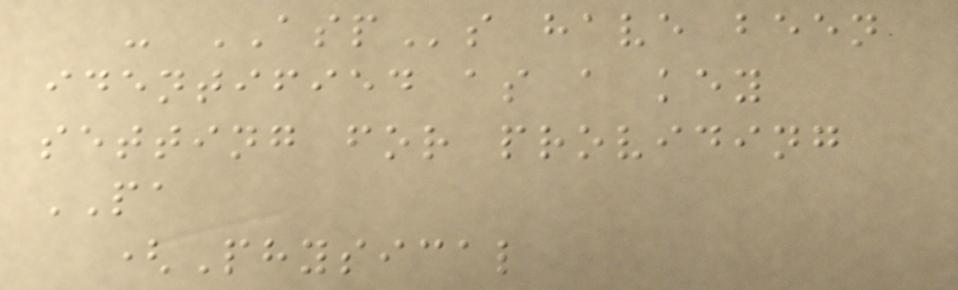- ASPs have been
identified as a key
setting for providing
PA
(Physical
